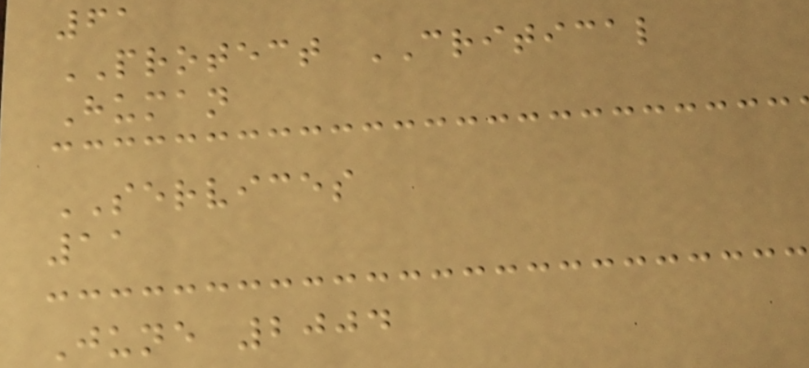61
PROTECT CRITICAL
Human
SERVICES
11
June 2004
